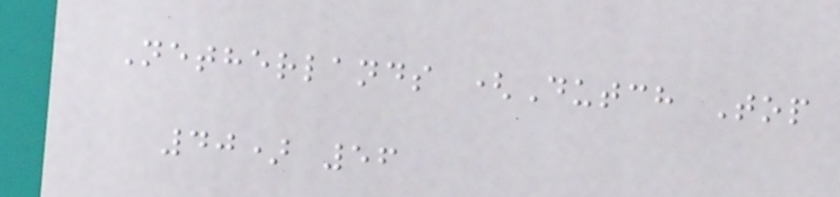Netherlands (Dutch Top
40) 56
